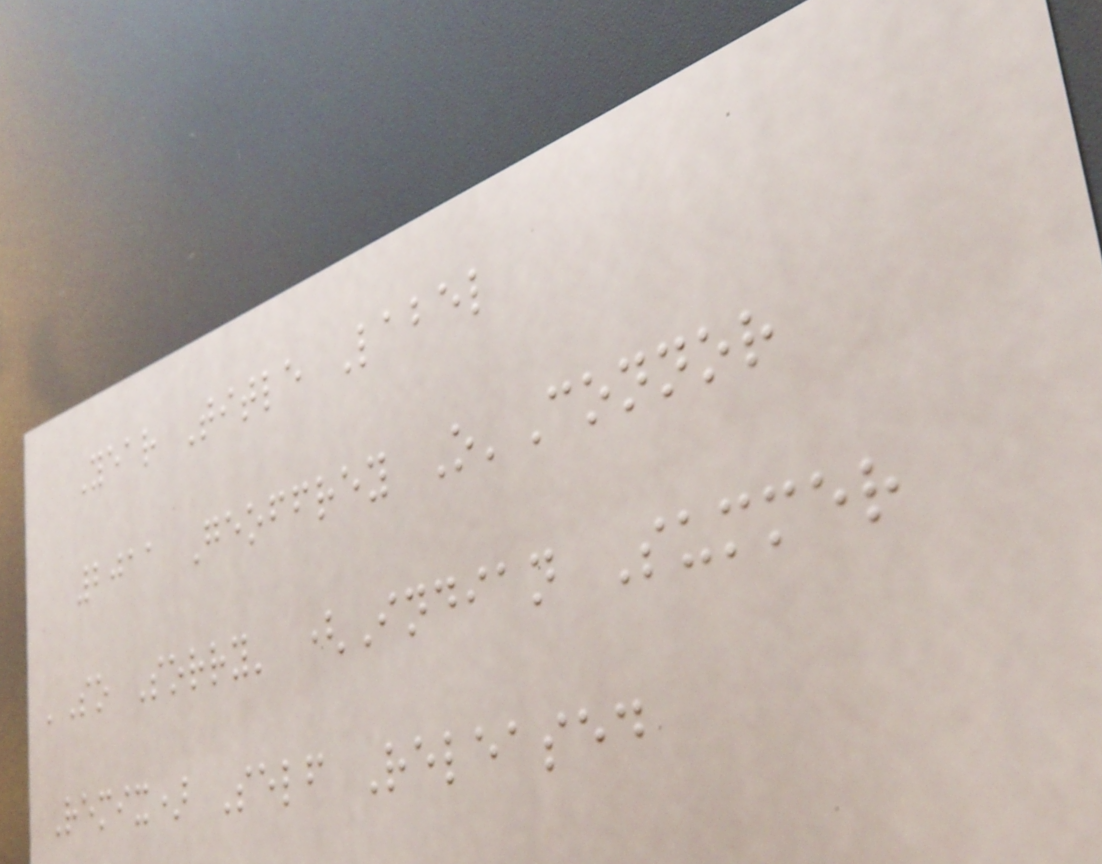Year Title Label
2011 Geoffrey O'Connor
'So Sorry' (Indian Summer
Remix) Self Released
